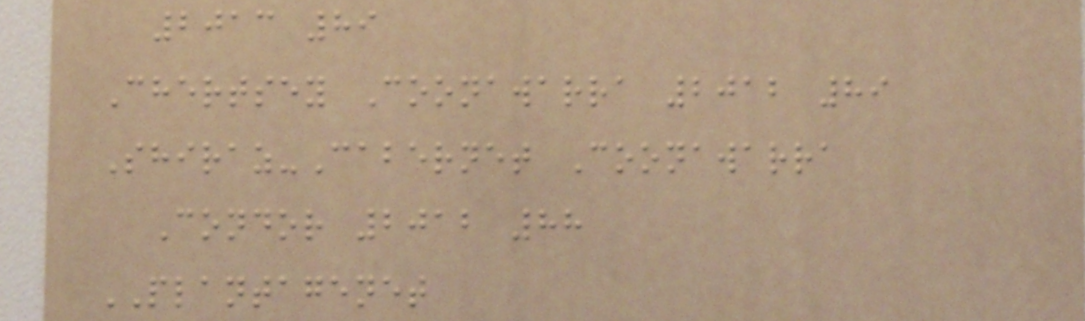2013 89
Chertsey Coonawarra 2012 89
Shiraz-Cabernet Coonawarra
Condor 2012 88
PLANTAGENET
